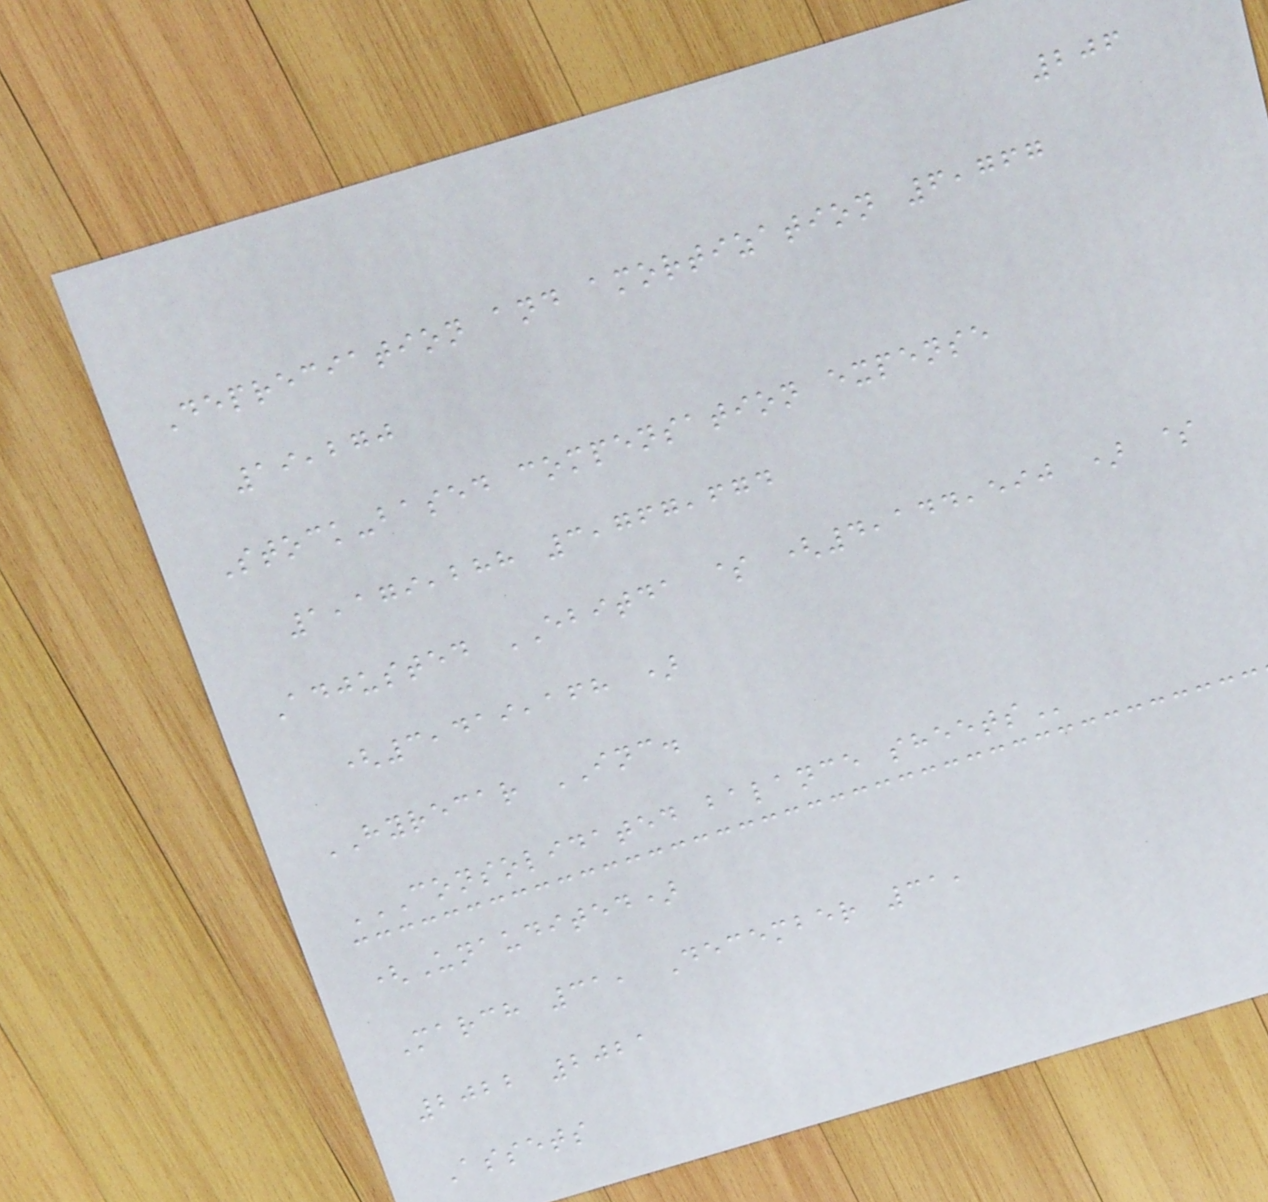206
Depreciation and amortization 6,767
19,270
Stock-based compensation expense
1,179,288 3,767,674
Adjusted EBITDA $ (4,144,590 ) $
(3,419,168 )
HYRECAR INC.
CONSOLIDATED BALANCE SHEETS
(Unaudited)
March 31, December 31,
2022 2021
Assets
